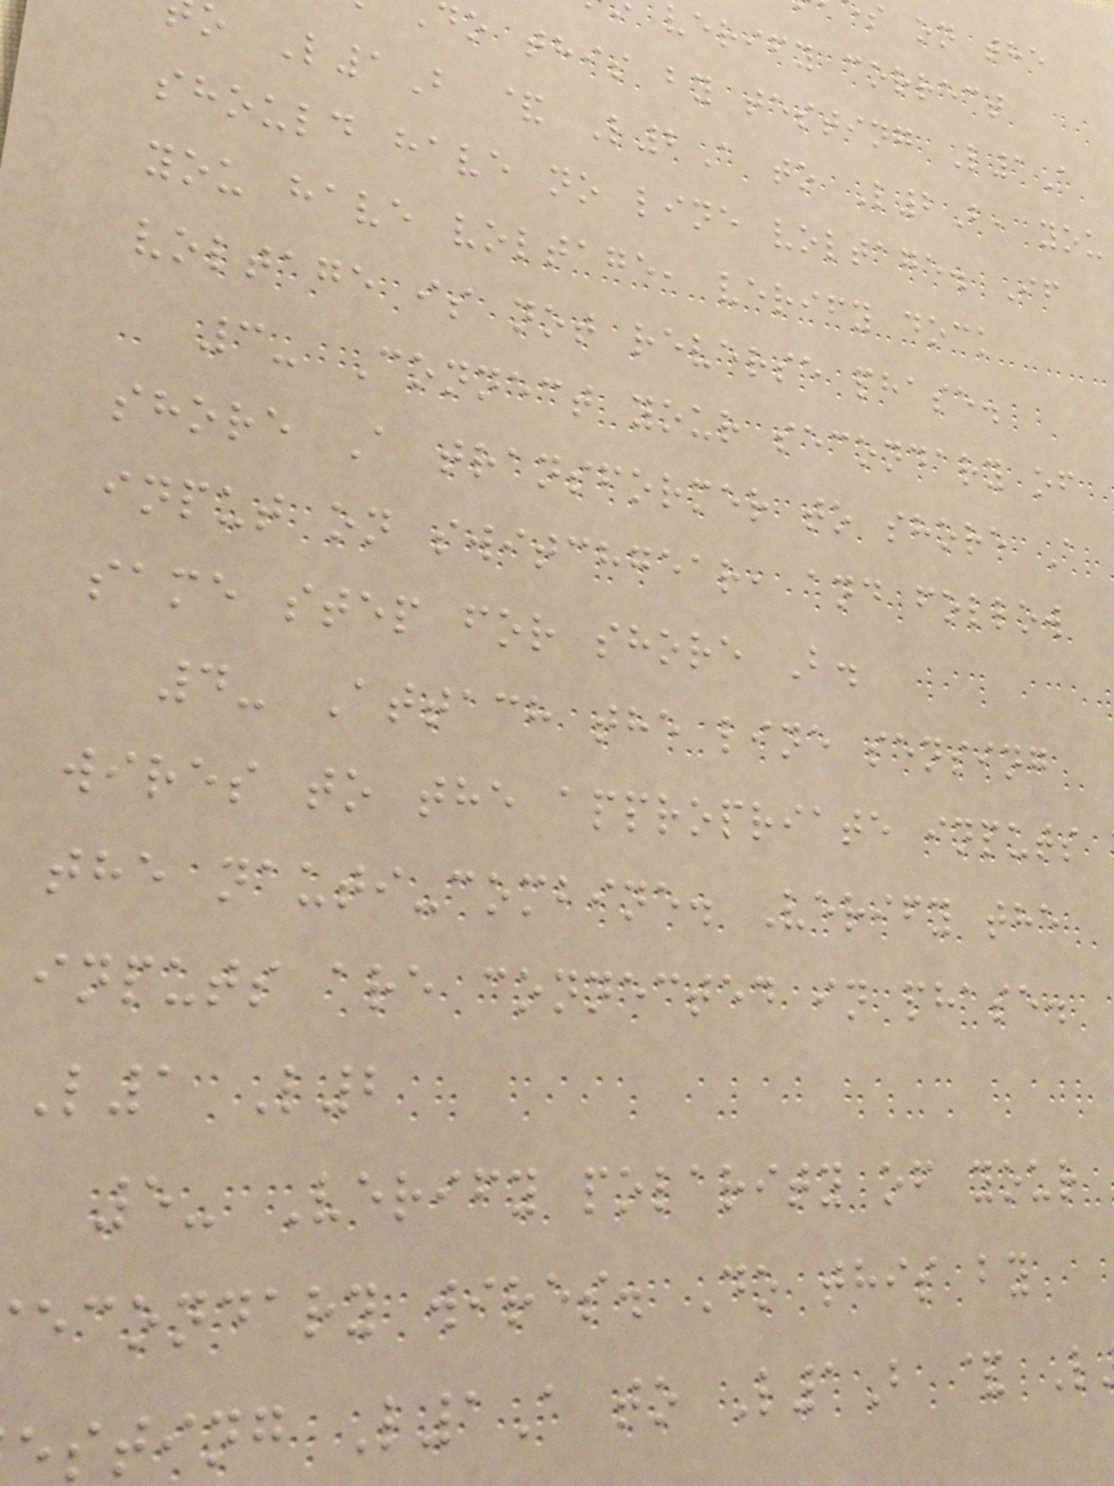s on the
verify correct
do this by testing L1A
o L1B & L2A to L2B, you
should have no line voltage. If
you have voltage, verify dock
voltage is not reverse phase.
3- Connect your secondary of
shore A transformer to shore A
input on switchgear, and follow
same step for shore B.
4- Attach the line sensing
wires to the appropriate inputs
the nauti-combine. Verify the
inputs are connected in phase.
L1 L2
5- Verify polarity of your
econdary wires. Do this by
sting L1A to L1B & L
